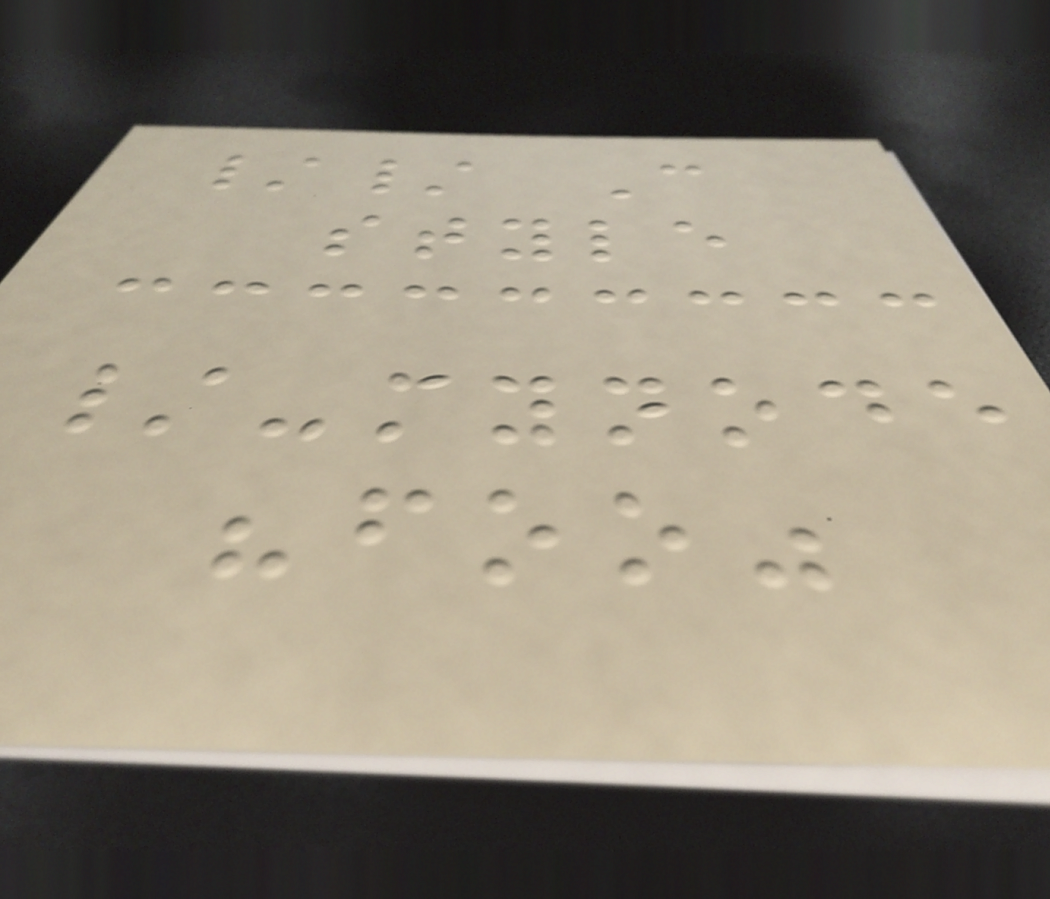// C
style
/-mynode
"foo"
